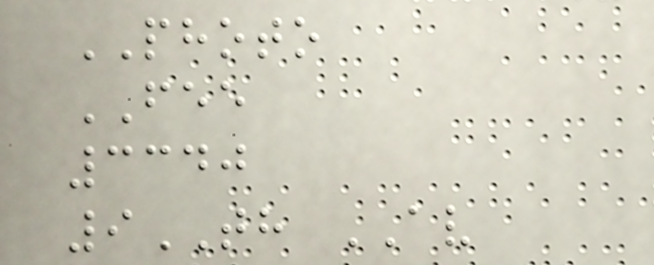PHOTO
FEE
3340
9TH AV
